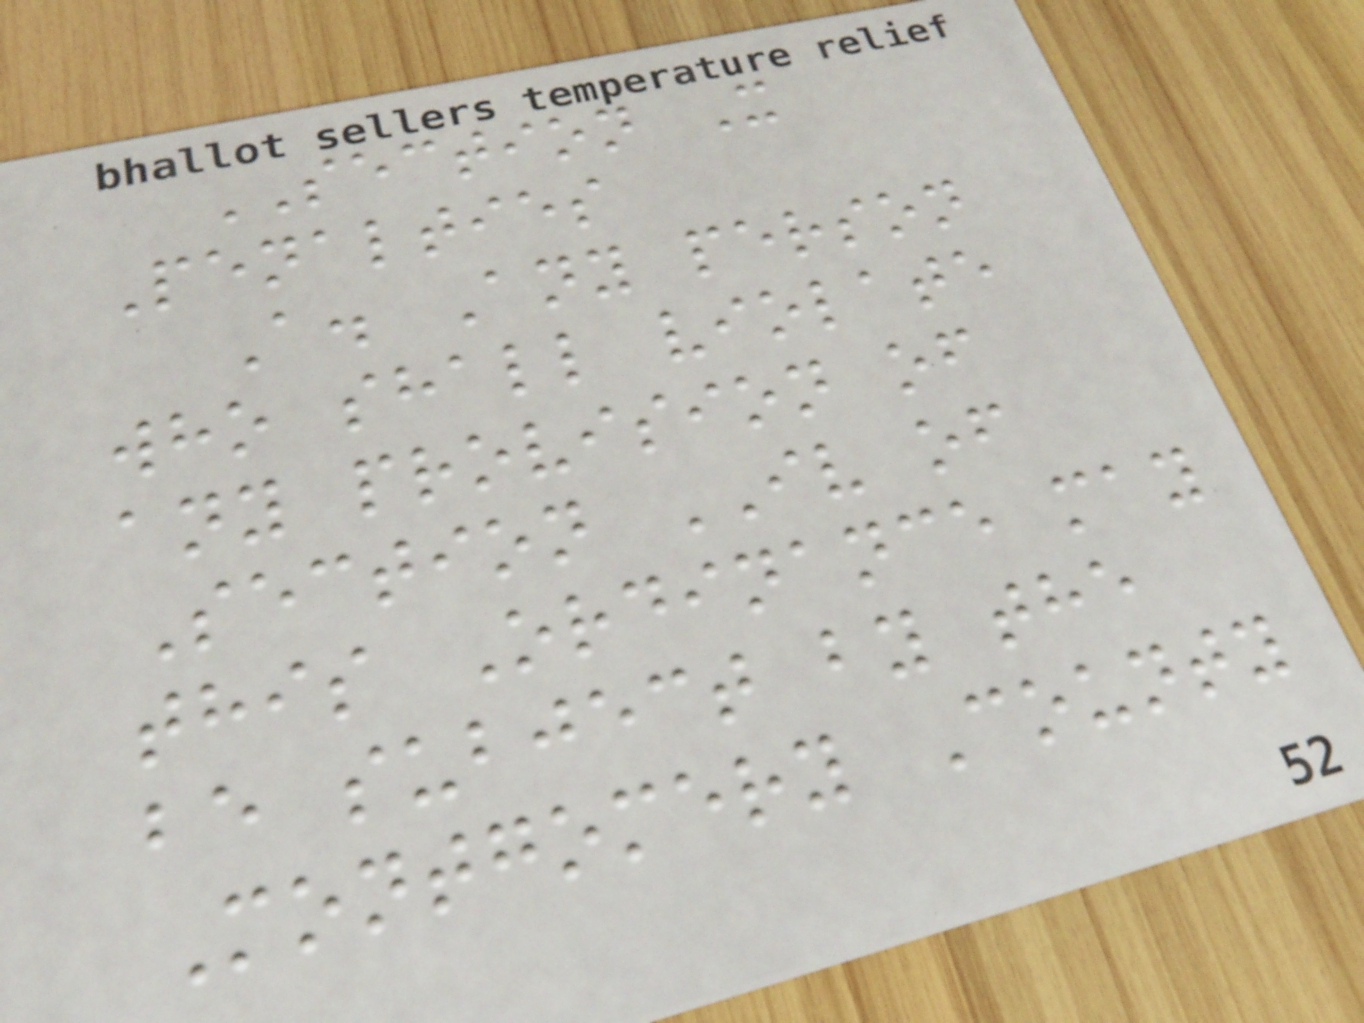SECTION X
Penalties
A. Any person
who shall violate
any provision of
Section IV of
this Ordinance may
be subject by the
Montgomery County
